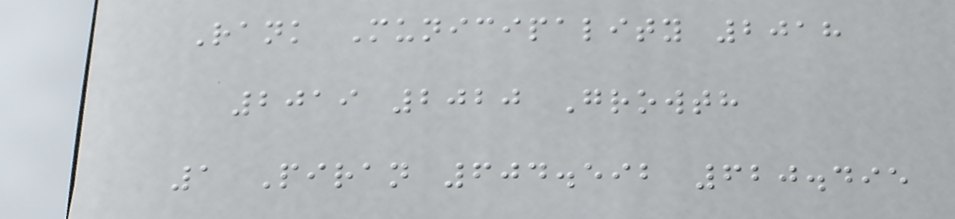Rank Municipality 2018
2019 2020 Growth
1 Piran 604.592 620.495
